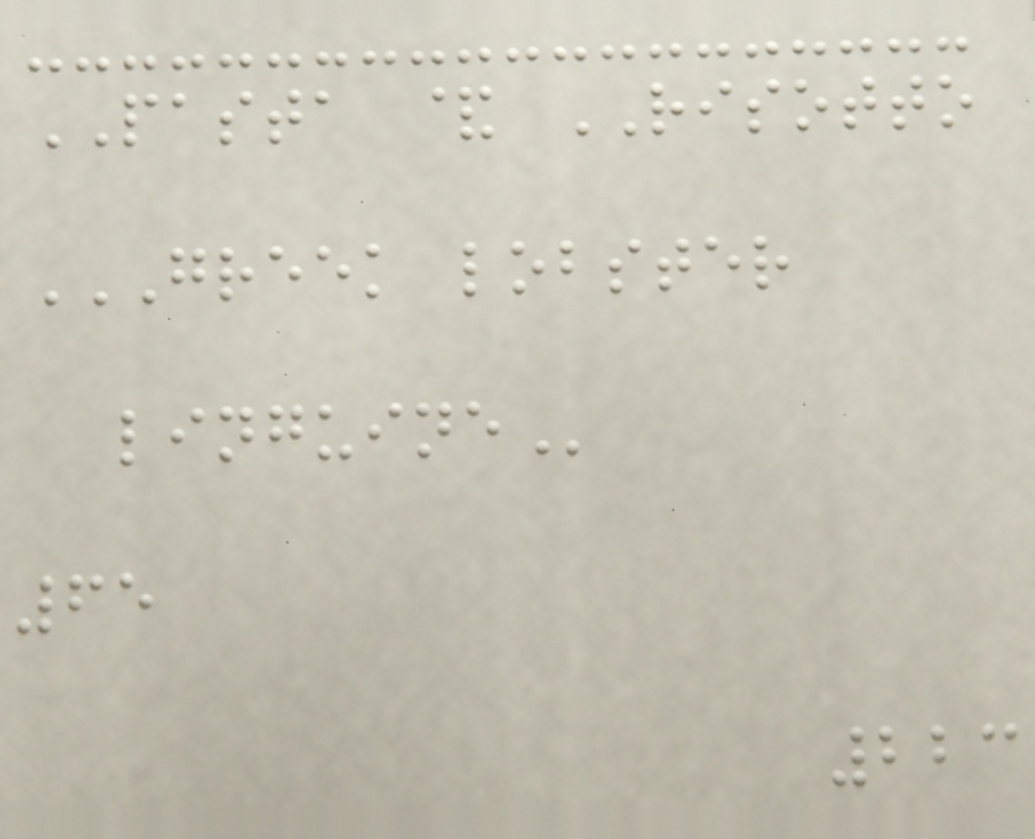PASTA & RISOTTO
GREEK LOBSTER
LINGUINE
65
223
